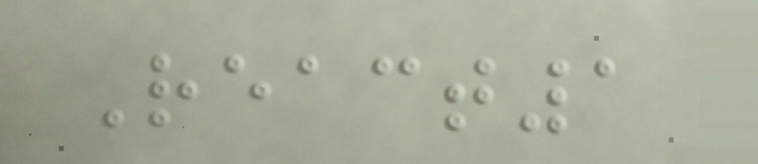React1
